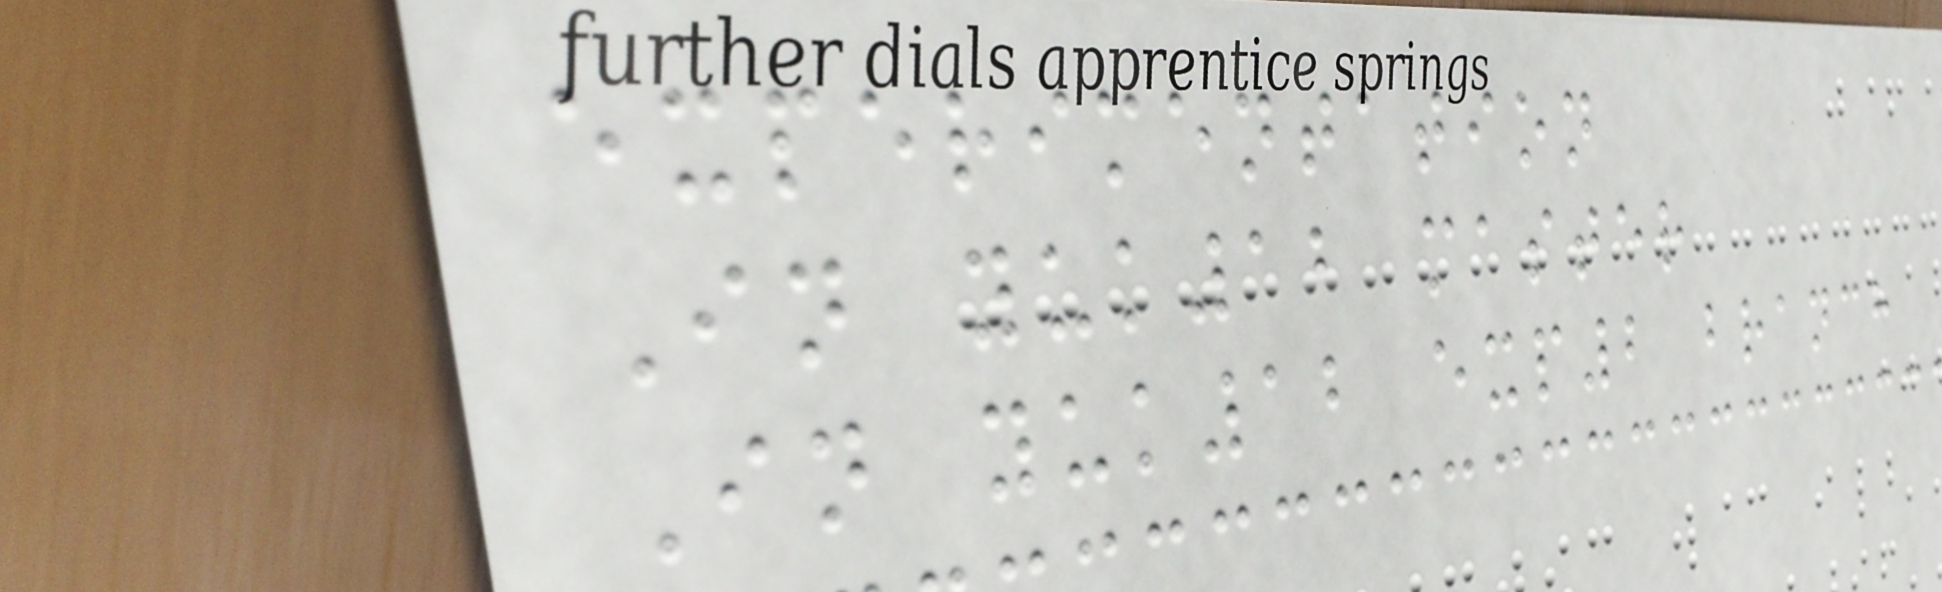experimentation
In yuk12 master
In yuk12 exp2 branch
